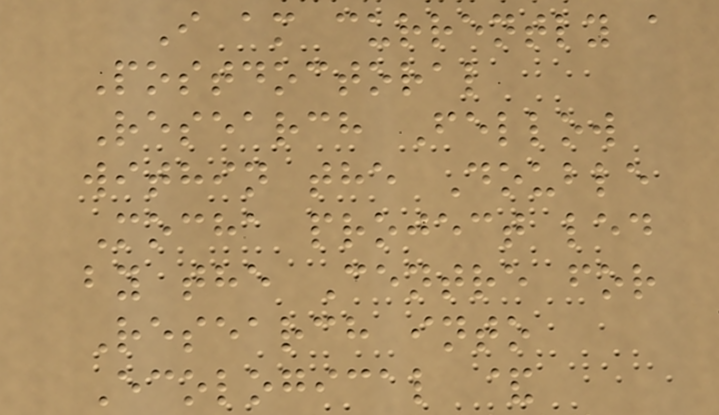I am currently a
Postdoctoral
Research Fellow
within the Double
Mocha project led
by the Centre for
Research into
Ecological &
